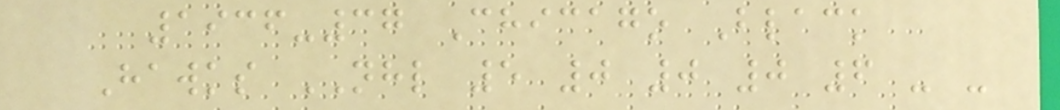1936-37 Chicago Black
Hawks NHL 5 0 0 0 6 - -
